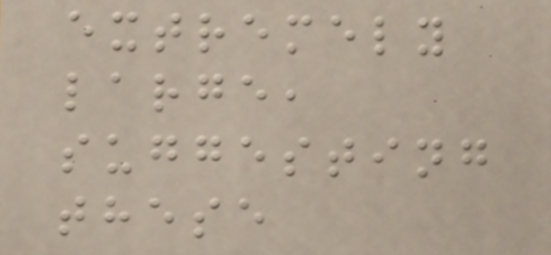extremely
large,
suggesting
these
